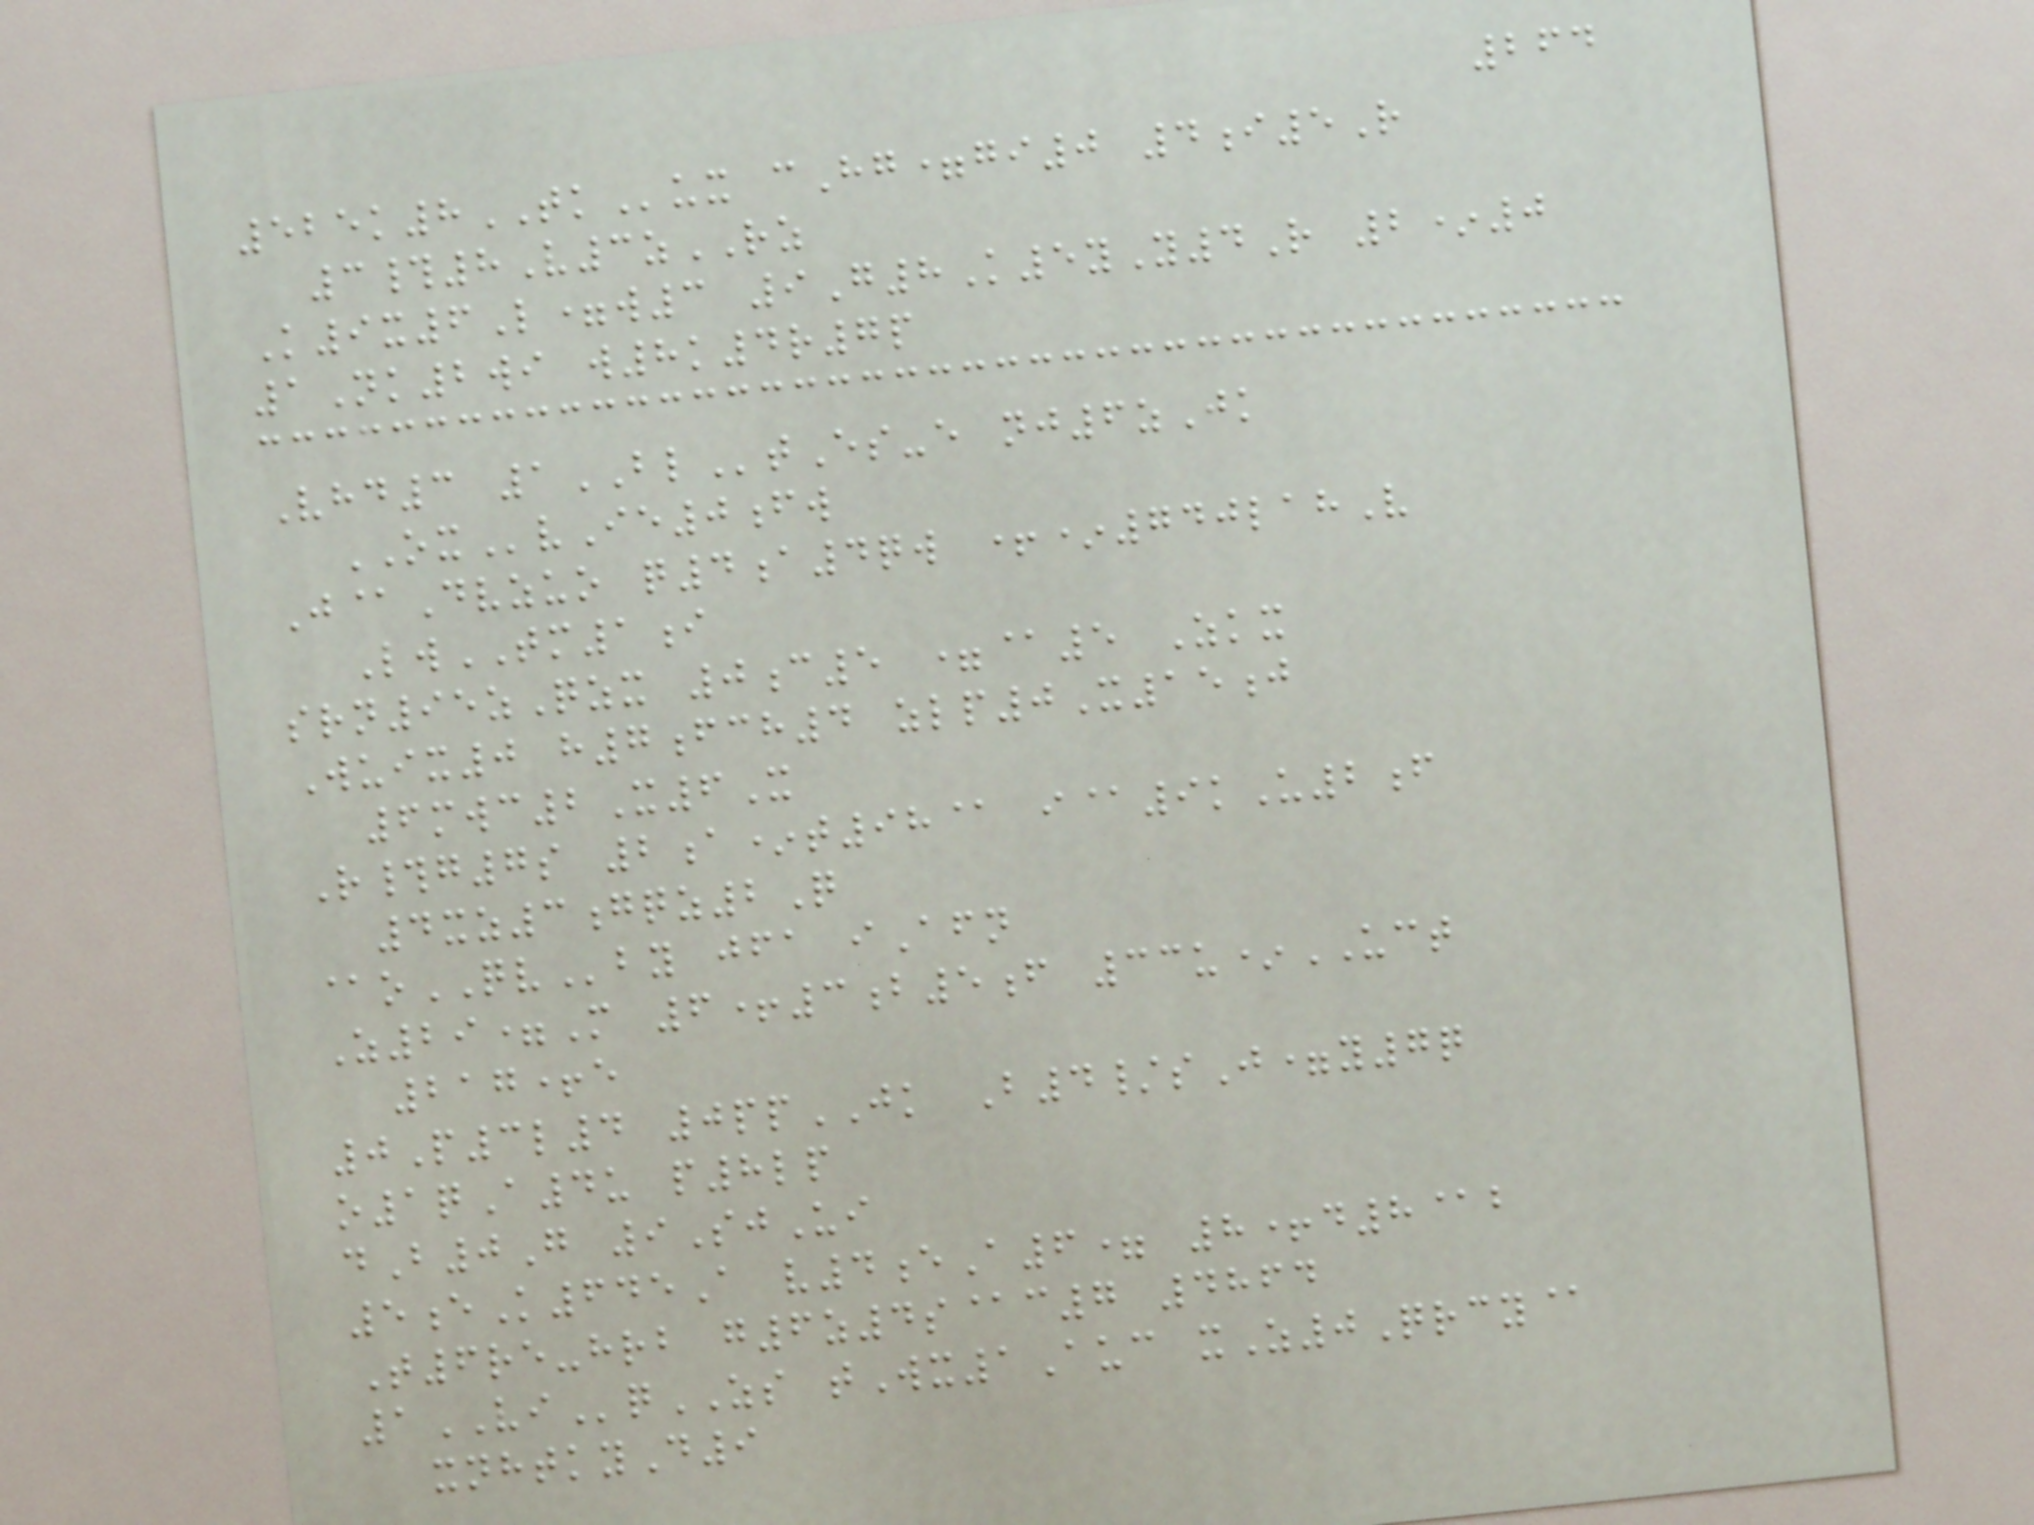264
525k8TKux cHg=gi0 4i5R
3#8V3zRZ
K9x6L=w3 9G8K5yY4R 2*0
1Nk2wi w8k4r7p
Vhd3 1BLtEs-e nj6zJk
OXvIe0fw
J@Dvzuo q4a4qw +*740lahV
LwTM1i
srn95zQzx 0c5 =@5 Zkx
Wuix0 h7fch4 zlp0X15j
6mwc2X6X
R#g7s 2a*t98@ i@9kU2f
4xz3gqz2Q
@oQVby jfa iAfn
Z29=M 6+3b5f 33u*UCT
217+e
0P3l4 0ppJK B4/sJ=y7q
o1qA4u p8lp
dB0G 9SjUi
5eK645A v4eA6= 8+d8@b
T6re-hrb g6z4s@c7 4864
1VIqZS tWx1Auc xZ0Qrcy@
xnhtkyD9
